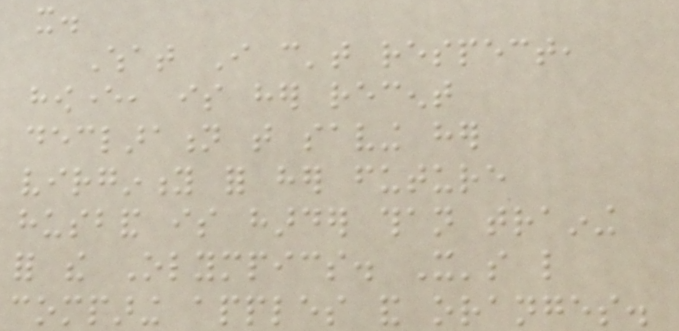it.
What I can't respect,
however, is her recent
declaration that saving her
virginity for her future
husband is harder than training
for the Olympics. It's like
comparing apples and oranges.
